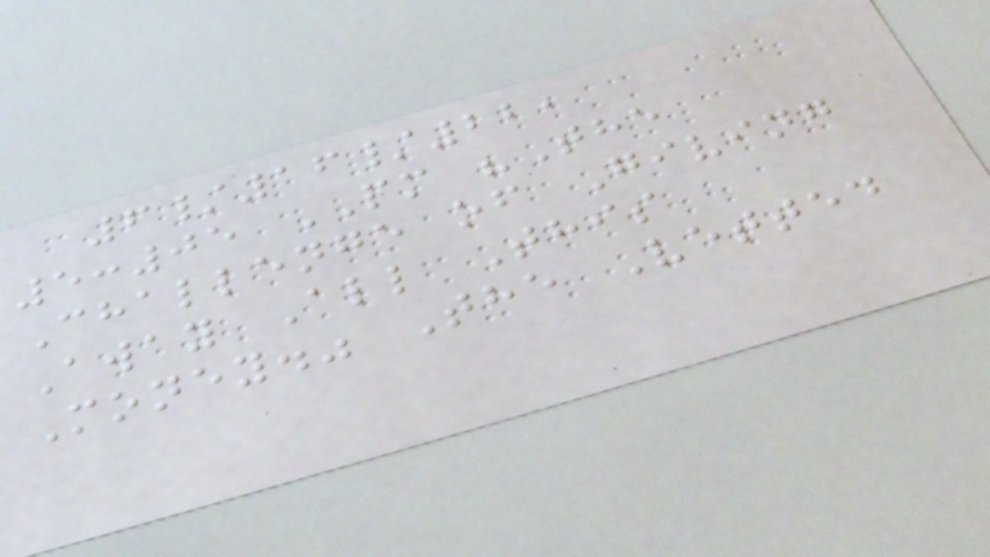6/16/22,
5:05 PM "The
Challenge of Giving
Away All This
Money." The Vetted
